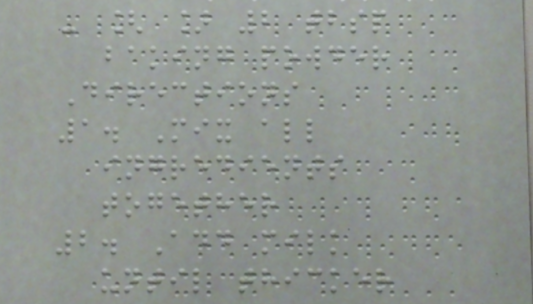- [ ] 2 tbsp
baking powder
Directions
1. Mix all
ingredients
together
2. Add milk
until thicker
